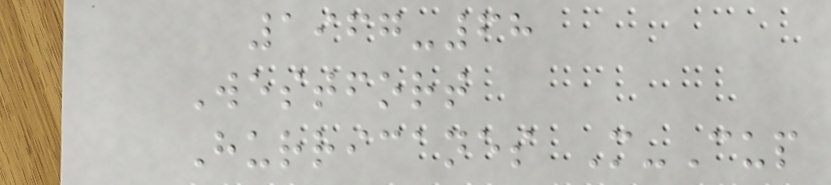1967-68
Westfort
Hurricanes M-Cup
